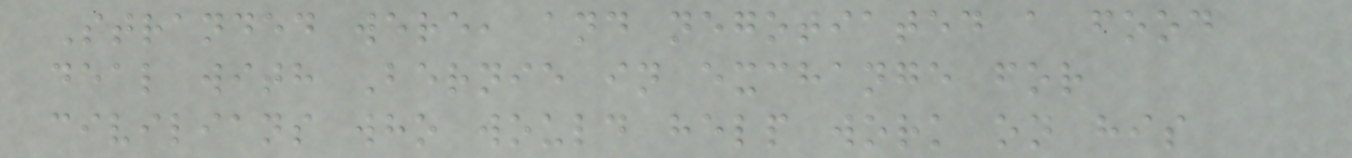Stranded were, and negotiated a food
deal with Bernie in exchange for
civilians who would help work on his
